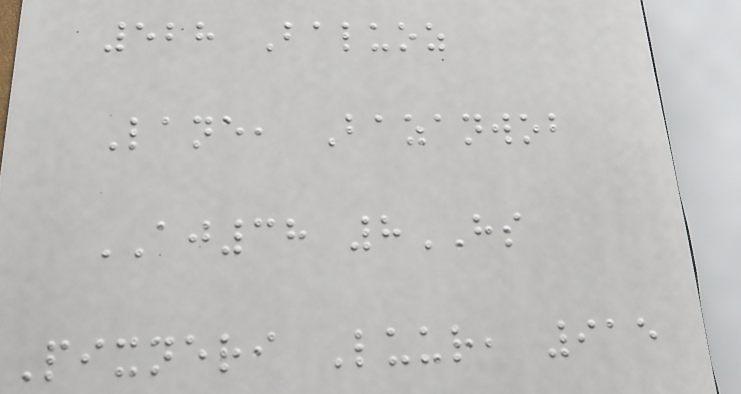528 Baluoz
Lane, Bazanwob
AJ38 8HS
Pixneri Luur, 915
